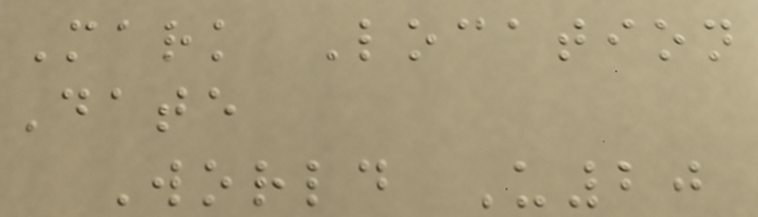Mark Location
Date
World U20
